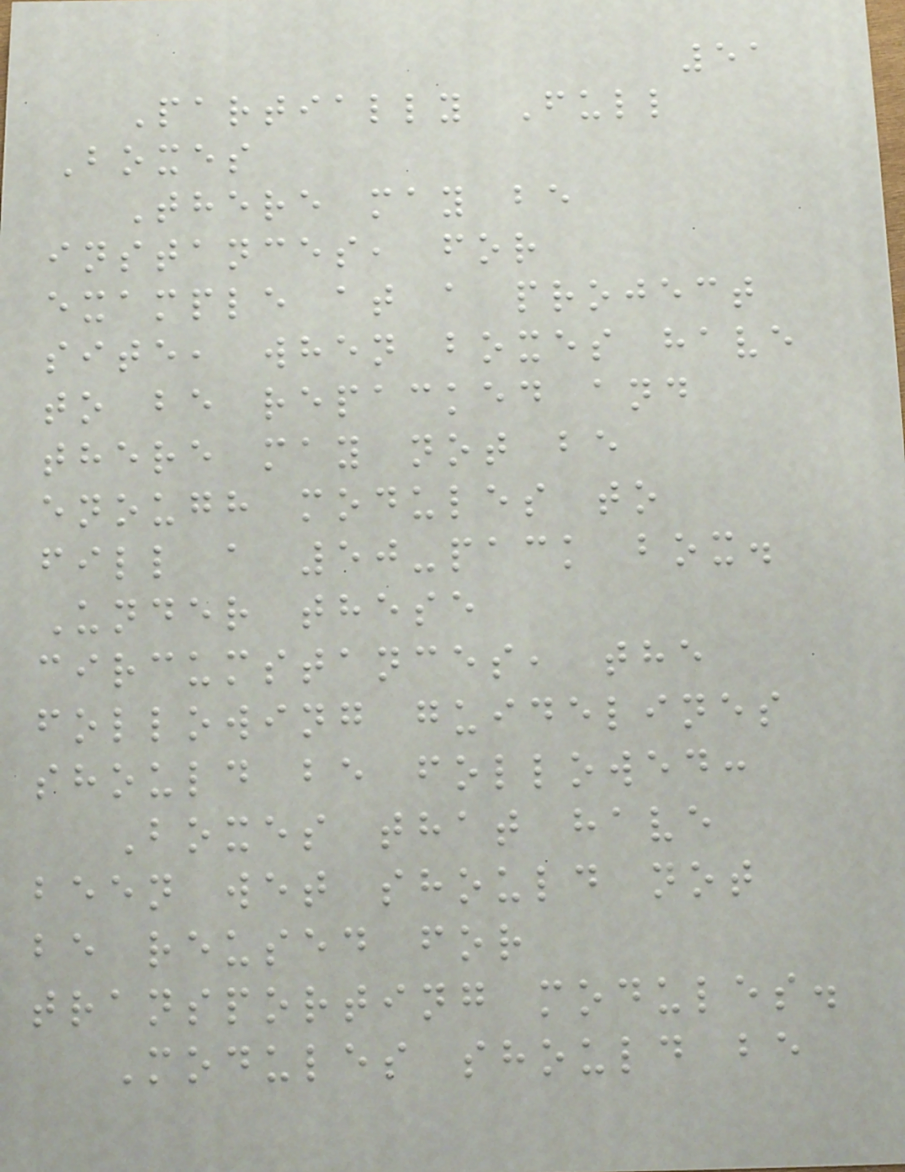51
Partially Full
Boxes
There may be
instances, for
example at a project
site, when boxes have
to be repacked and
there may not be
enough modules to
fill a 50-pack box.
Under these
circumstances, the
following guidelines
should be followed:
Boxes that have
been wet should not
be reused for
transporting modules.
Modules should be
